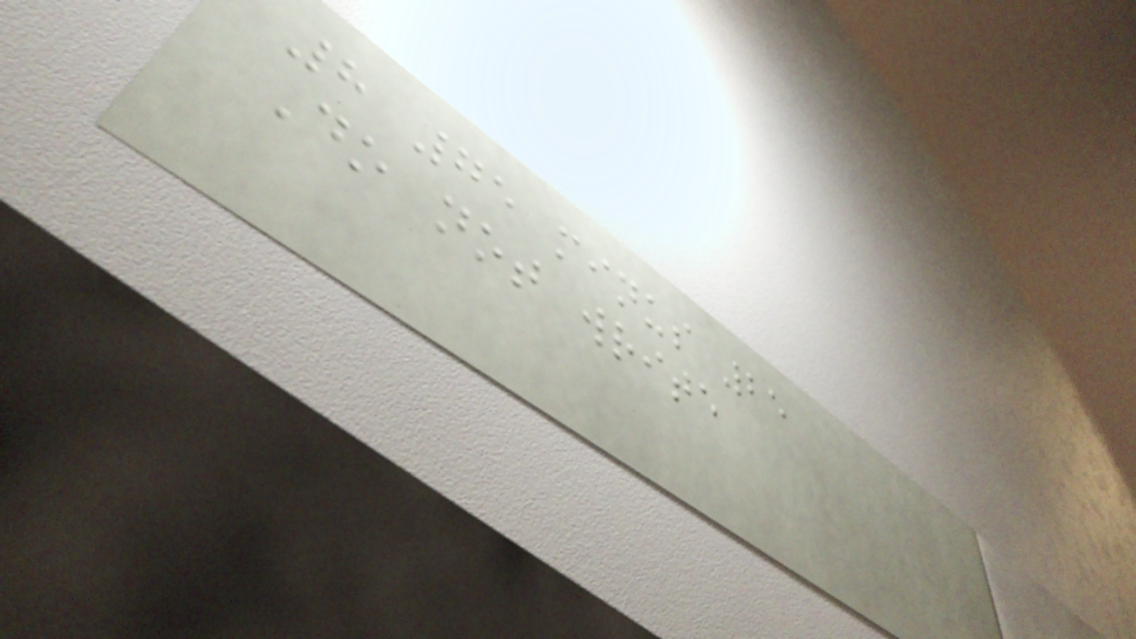8 75 minus 25
Do not write
